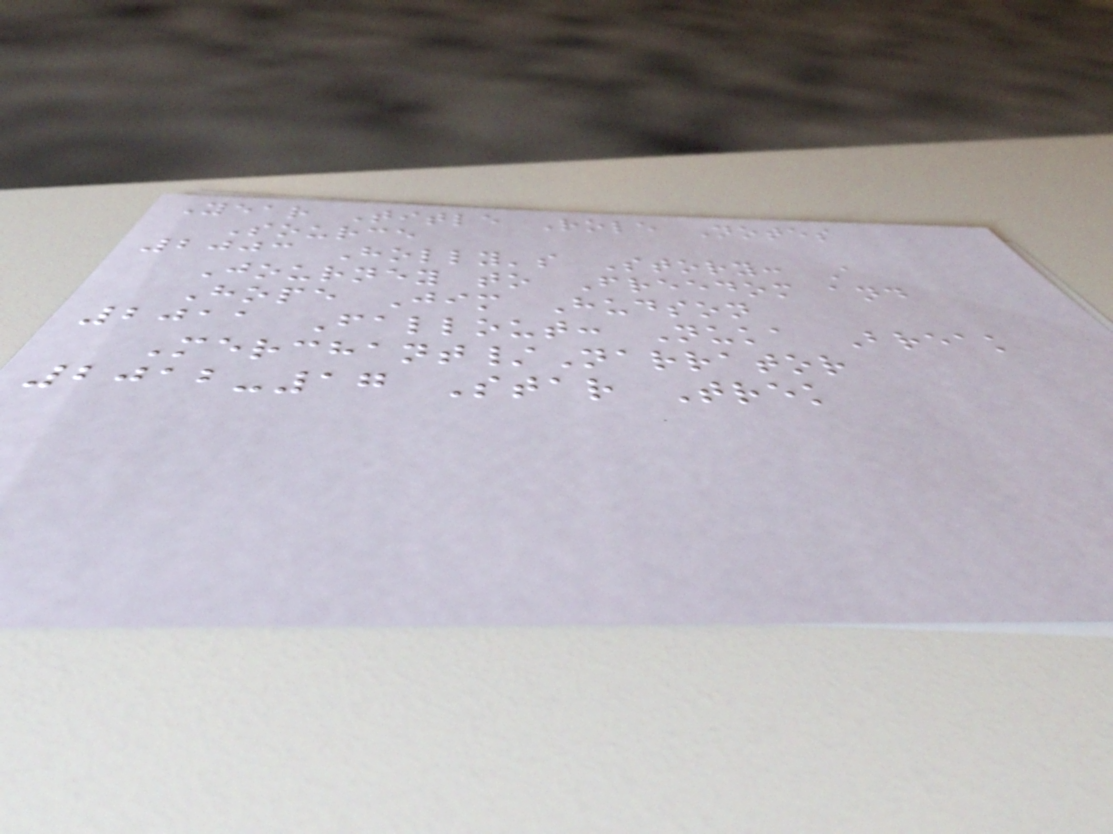Year Title Role Notes
Source
2003 Holly's Story: A
Journey to Freedom and
Hope Jim Hudson
2011 Fallout: Nuka Break
Merchant/Narrator
2012-17 Star Trek
